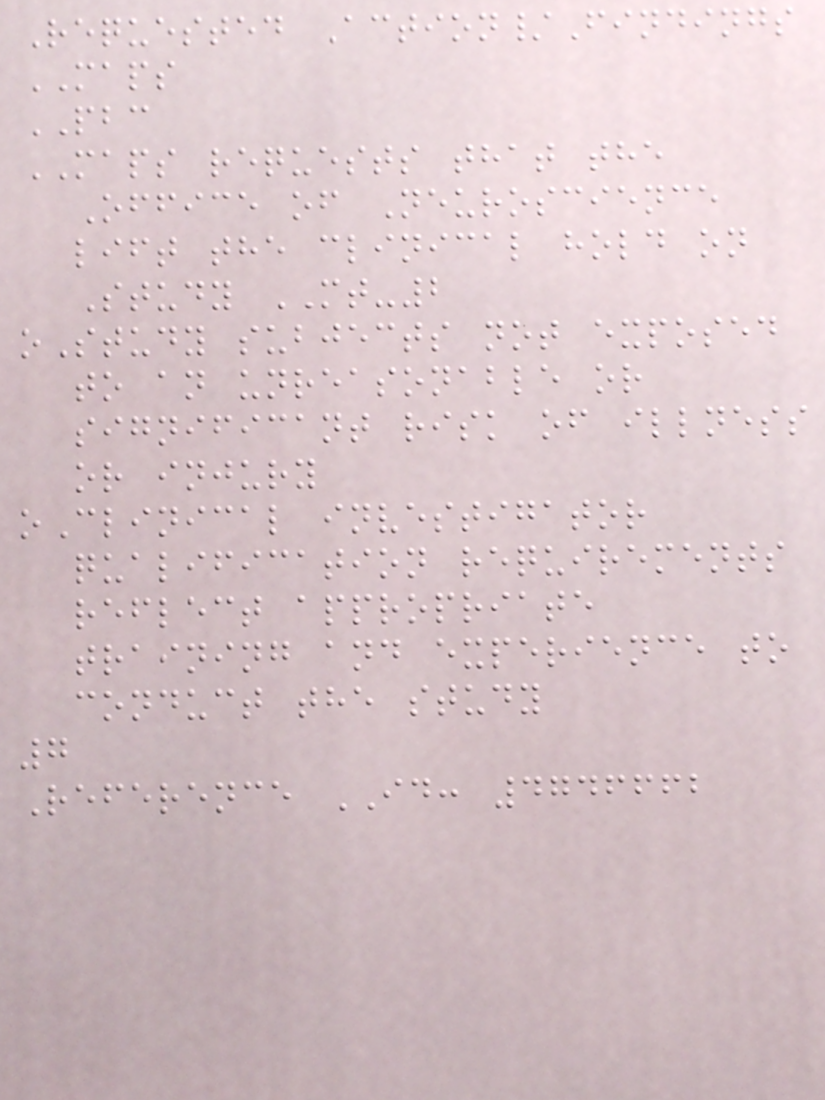Requested Action/Findings
MAPS
PBC
MAPS requests that the
Office of Neuroscience
lift the clinical hold on
Study MT-2
oStudy subjects not exposed
to an unreasonable or
significant risk of illness
or injury
oClinical investigator
qualification requirements
reflect appropriate
training and experience to
conduct the study
7
Reference ID: 4746662
